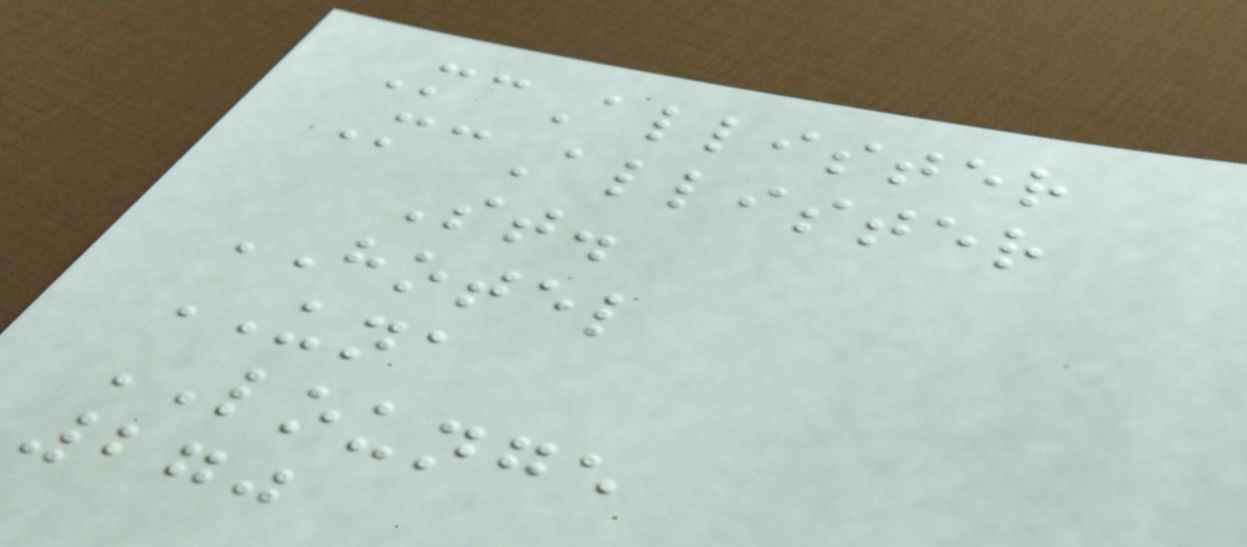McAllister
McAllister
St.
HOTEL
UNA
LOUNGE
270
